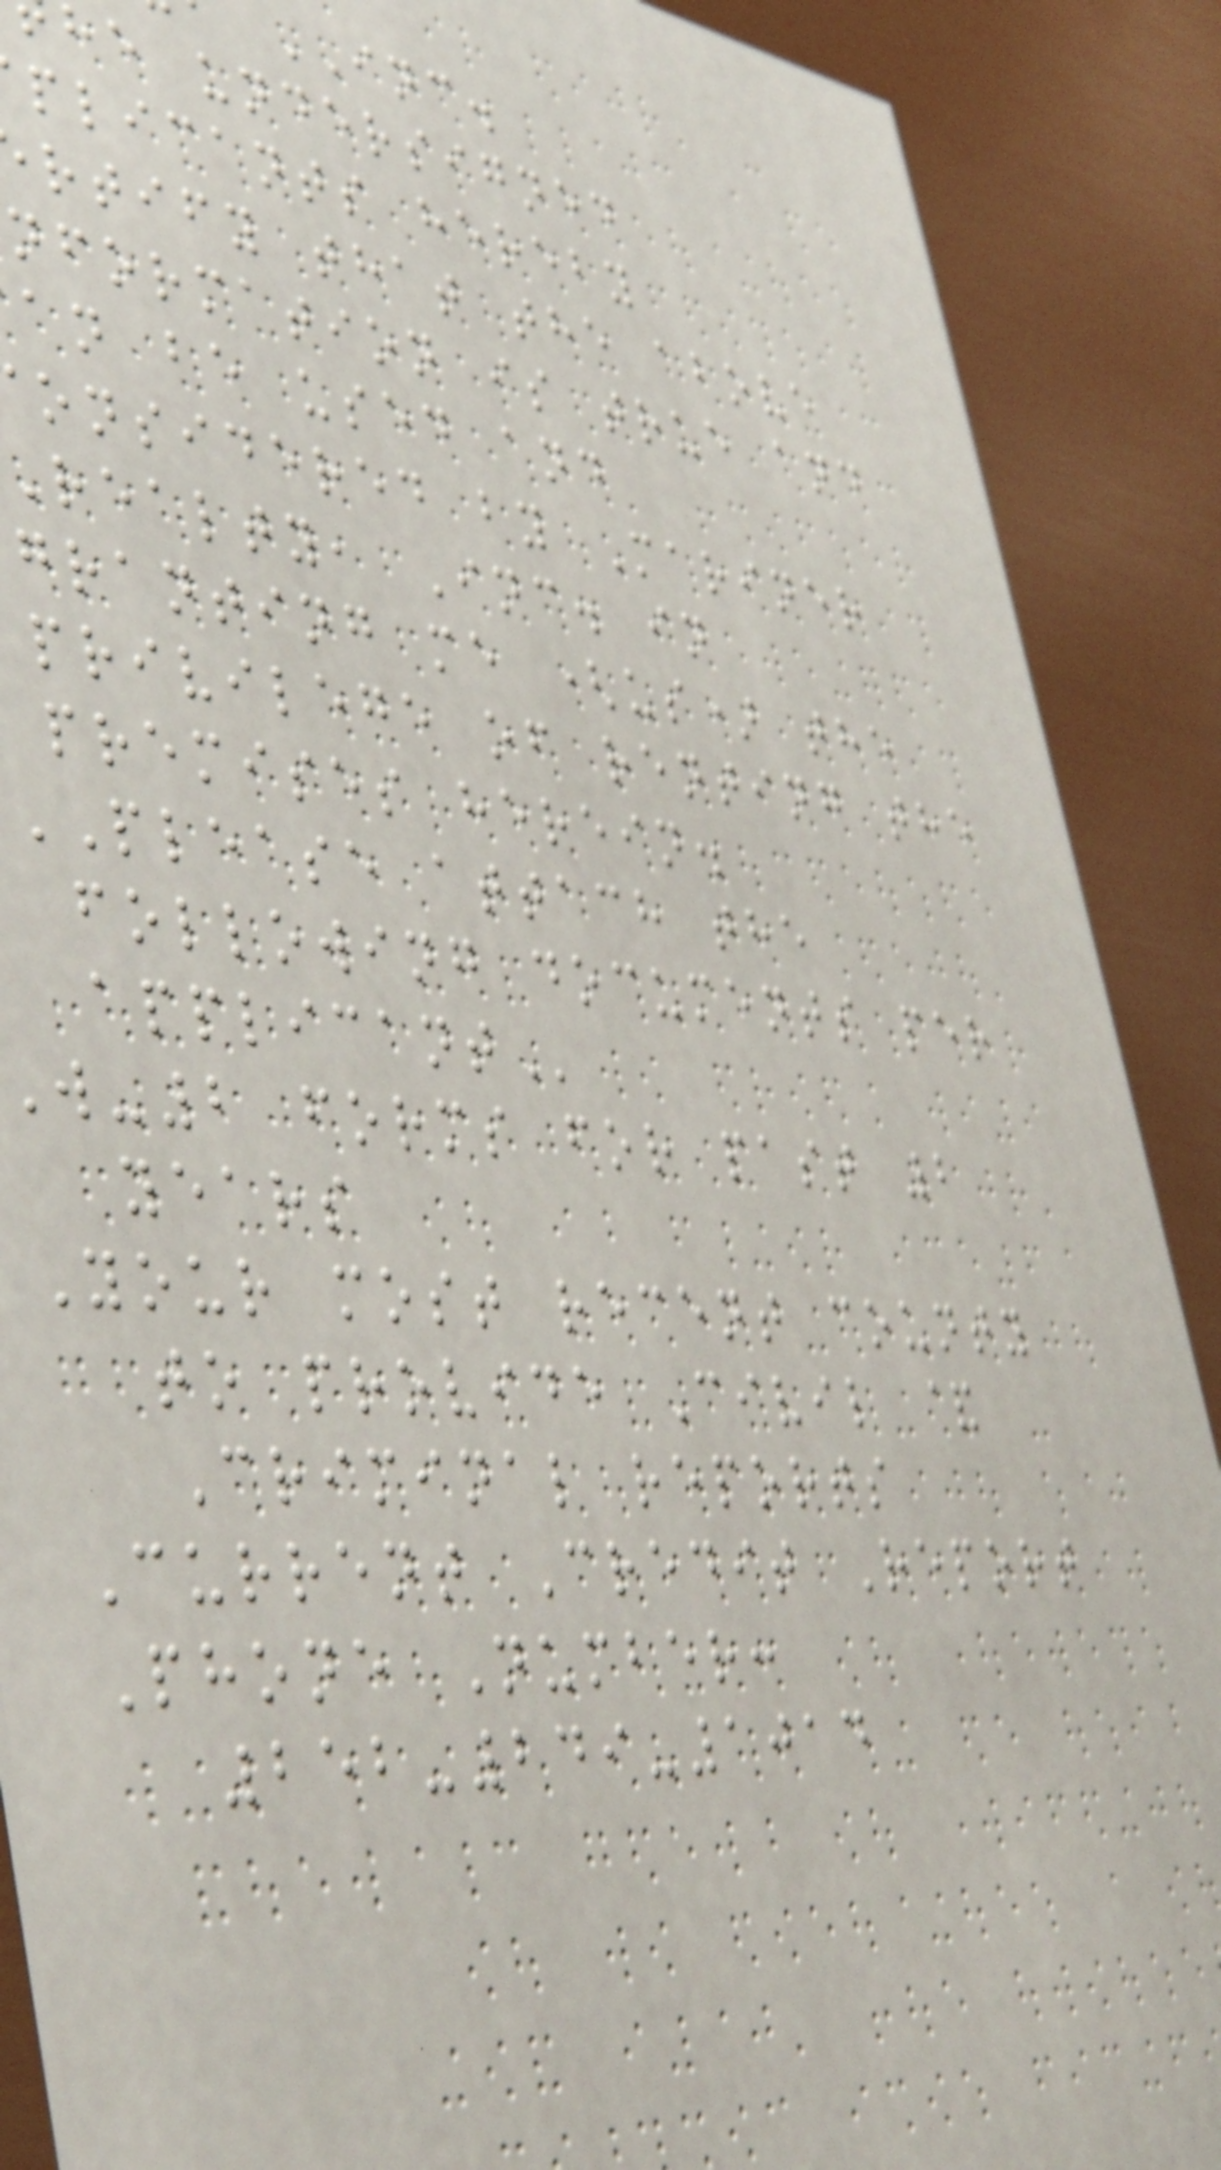INC.
he undersigned
plicants hereby
rtify that the above
nformation is true and
an be used and
onsidered by Mariner
realty, Inc. in
granting me (us) the
privilege of renting the
premises herein.
PLEASE attach the
following documents per
w-2 forms for past 2
years
Your most recent county
to provide Civil &
Criminal reports
Current Credit Report
Phone Number:
252-249-1014
